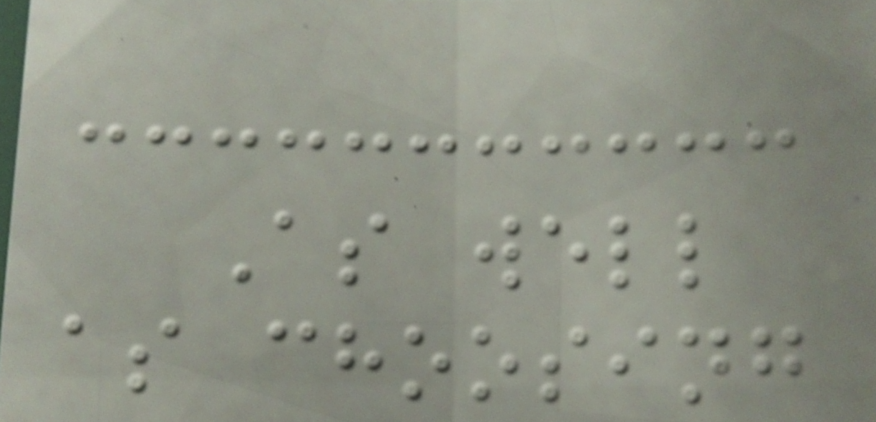As well
as choosing
